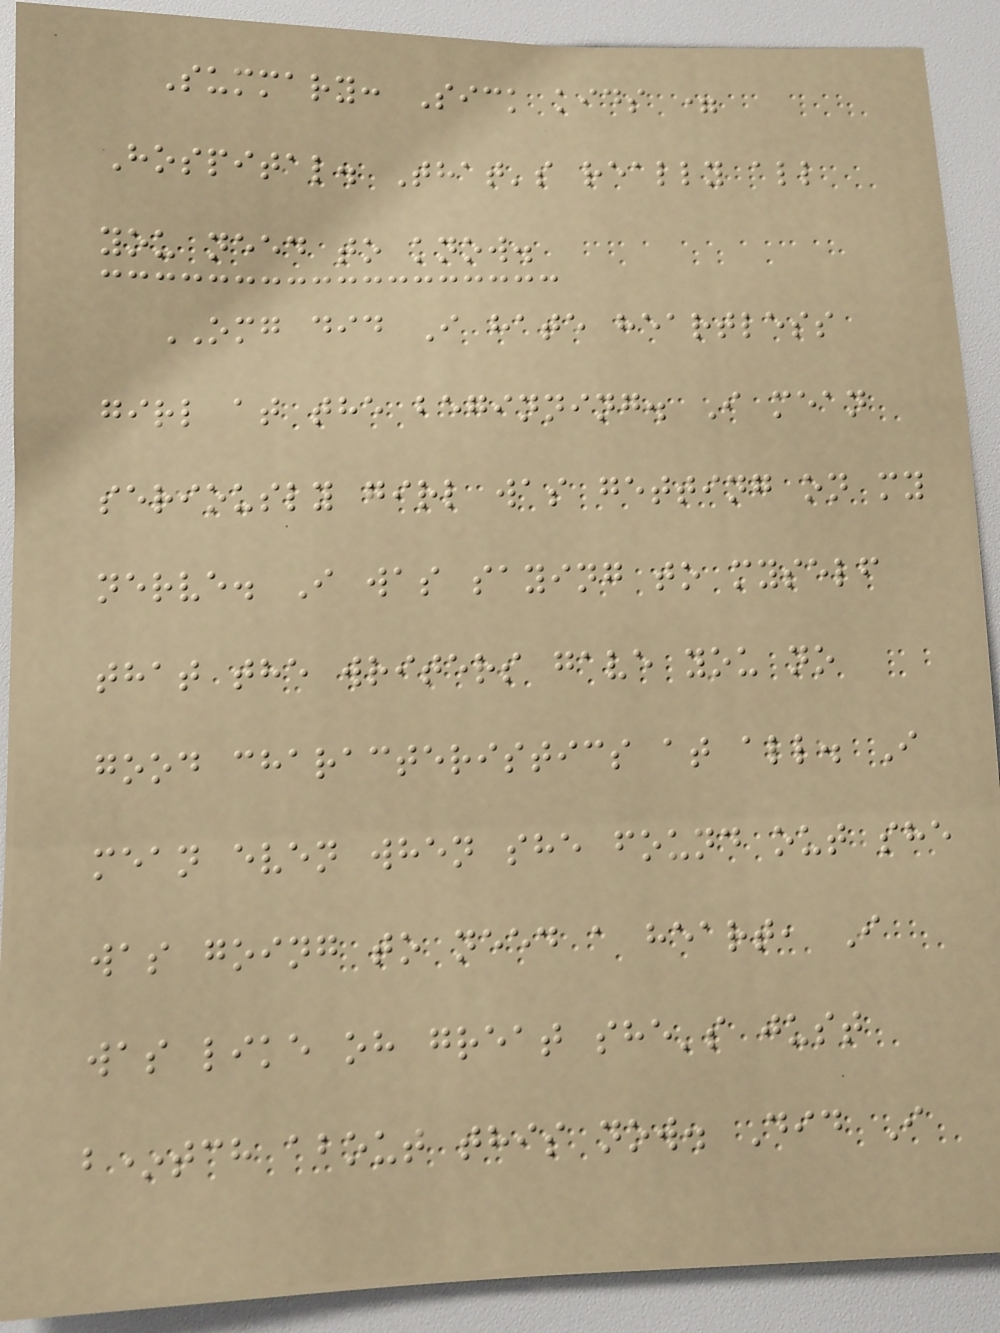Summary: Sick kids =
Hospital. That's really all
you need to know.
OMG did I hate heartless
girl at the beginning. I mean
seriously girl was getting on my
nerve. I was saying to myself
that the writers gave you no
good characteristics at all. I
mean even when she found out she
was going to need a heart, I
was like oh great she's just
b*tch about this now. Did I
